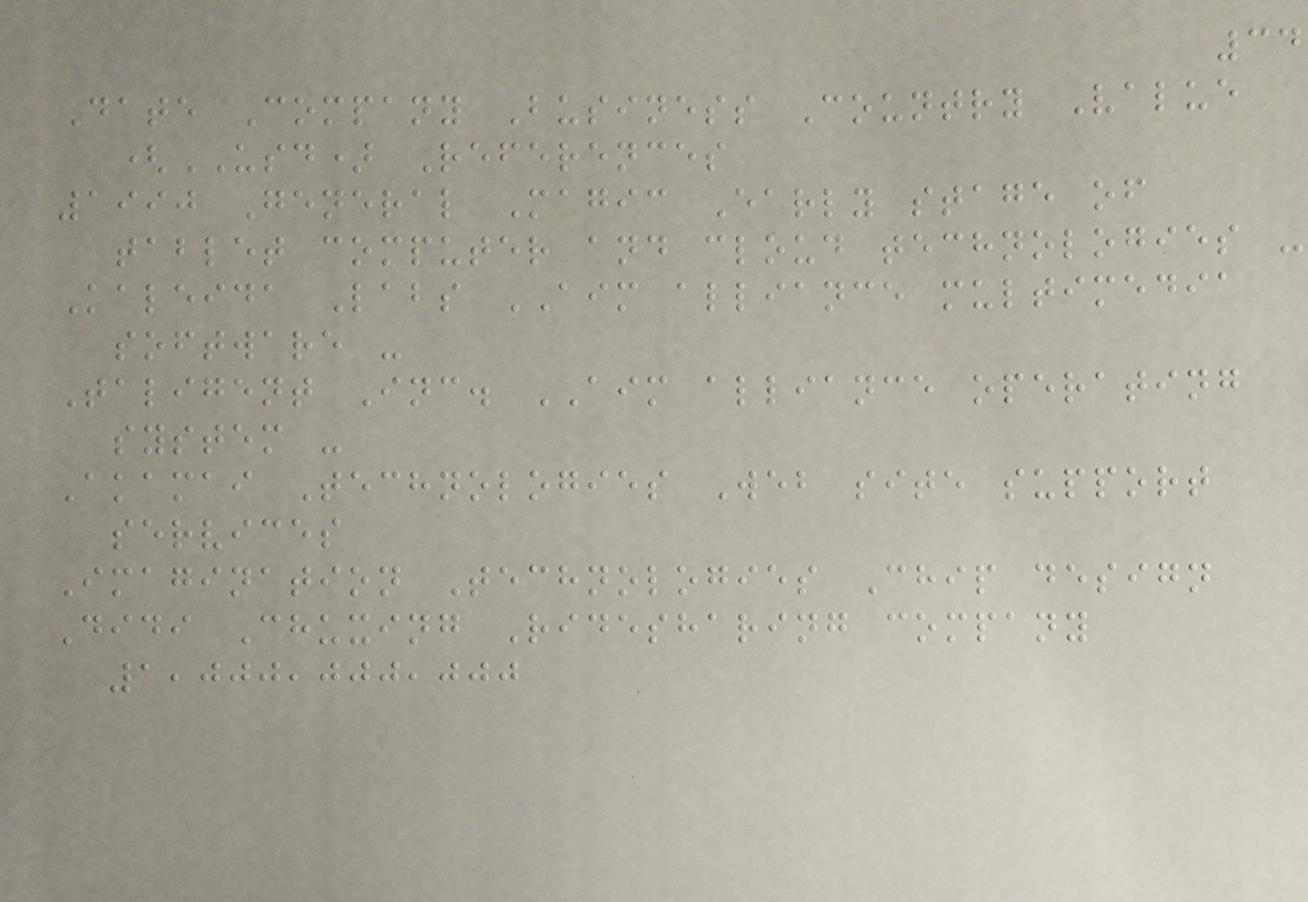34
Date Company Business Country Value
(USD) References
1990 General Magic Early stage of
tablet computer and cloud technologies -
Kaleida Labs AIM alliance multimedia
software -
Taligent Inc. AIM alliance operating
system -
Akamai Technologies Web site support
services
Imagination Technologies Chip design
Didi Chuxing Ridesharing company
1,000,000,000
